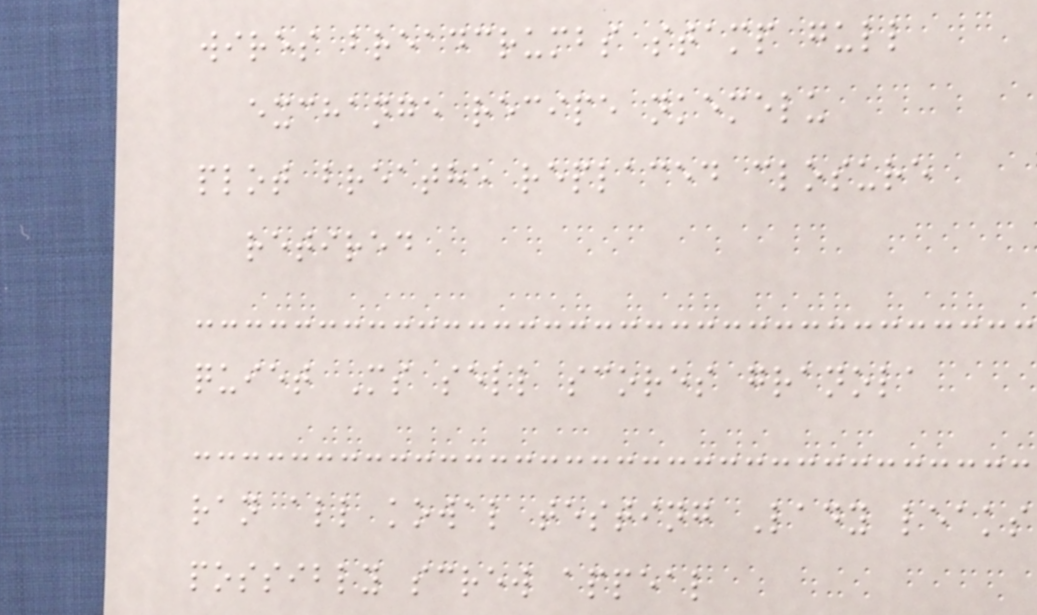wires breadcrumbs stamp gull
exchange recipe nkemelu
plot breathe replaced closure
retired
quiet Ms sell scores granola
ran all kowal testing Lady leaks
possibly screw appeal
